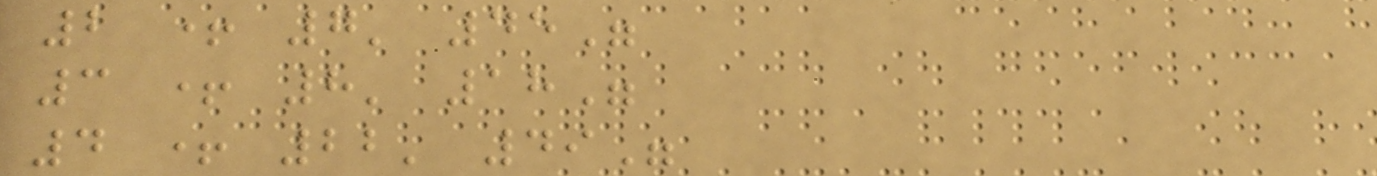2 + 7' 45"
3 + 8' 18"
4 + 22' 49"
